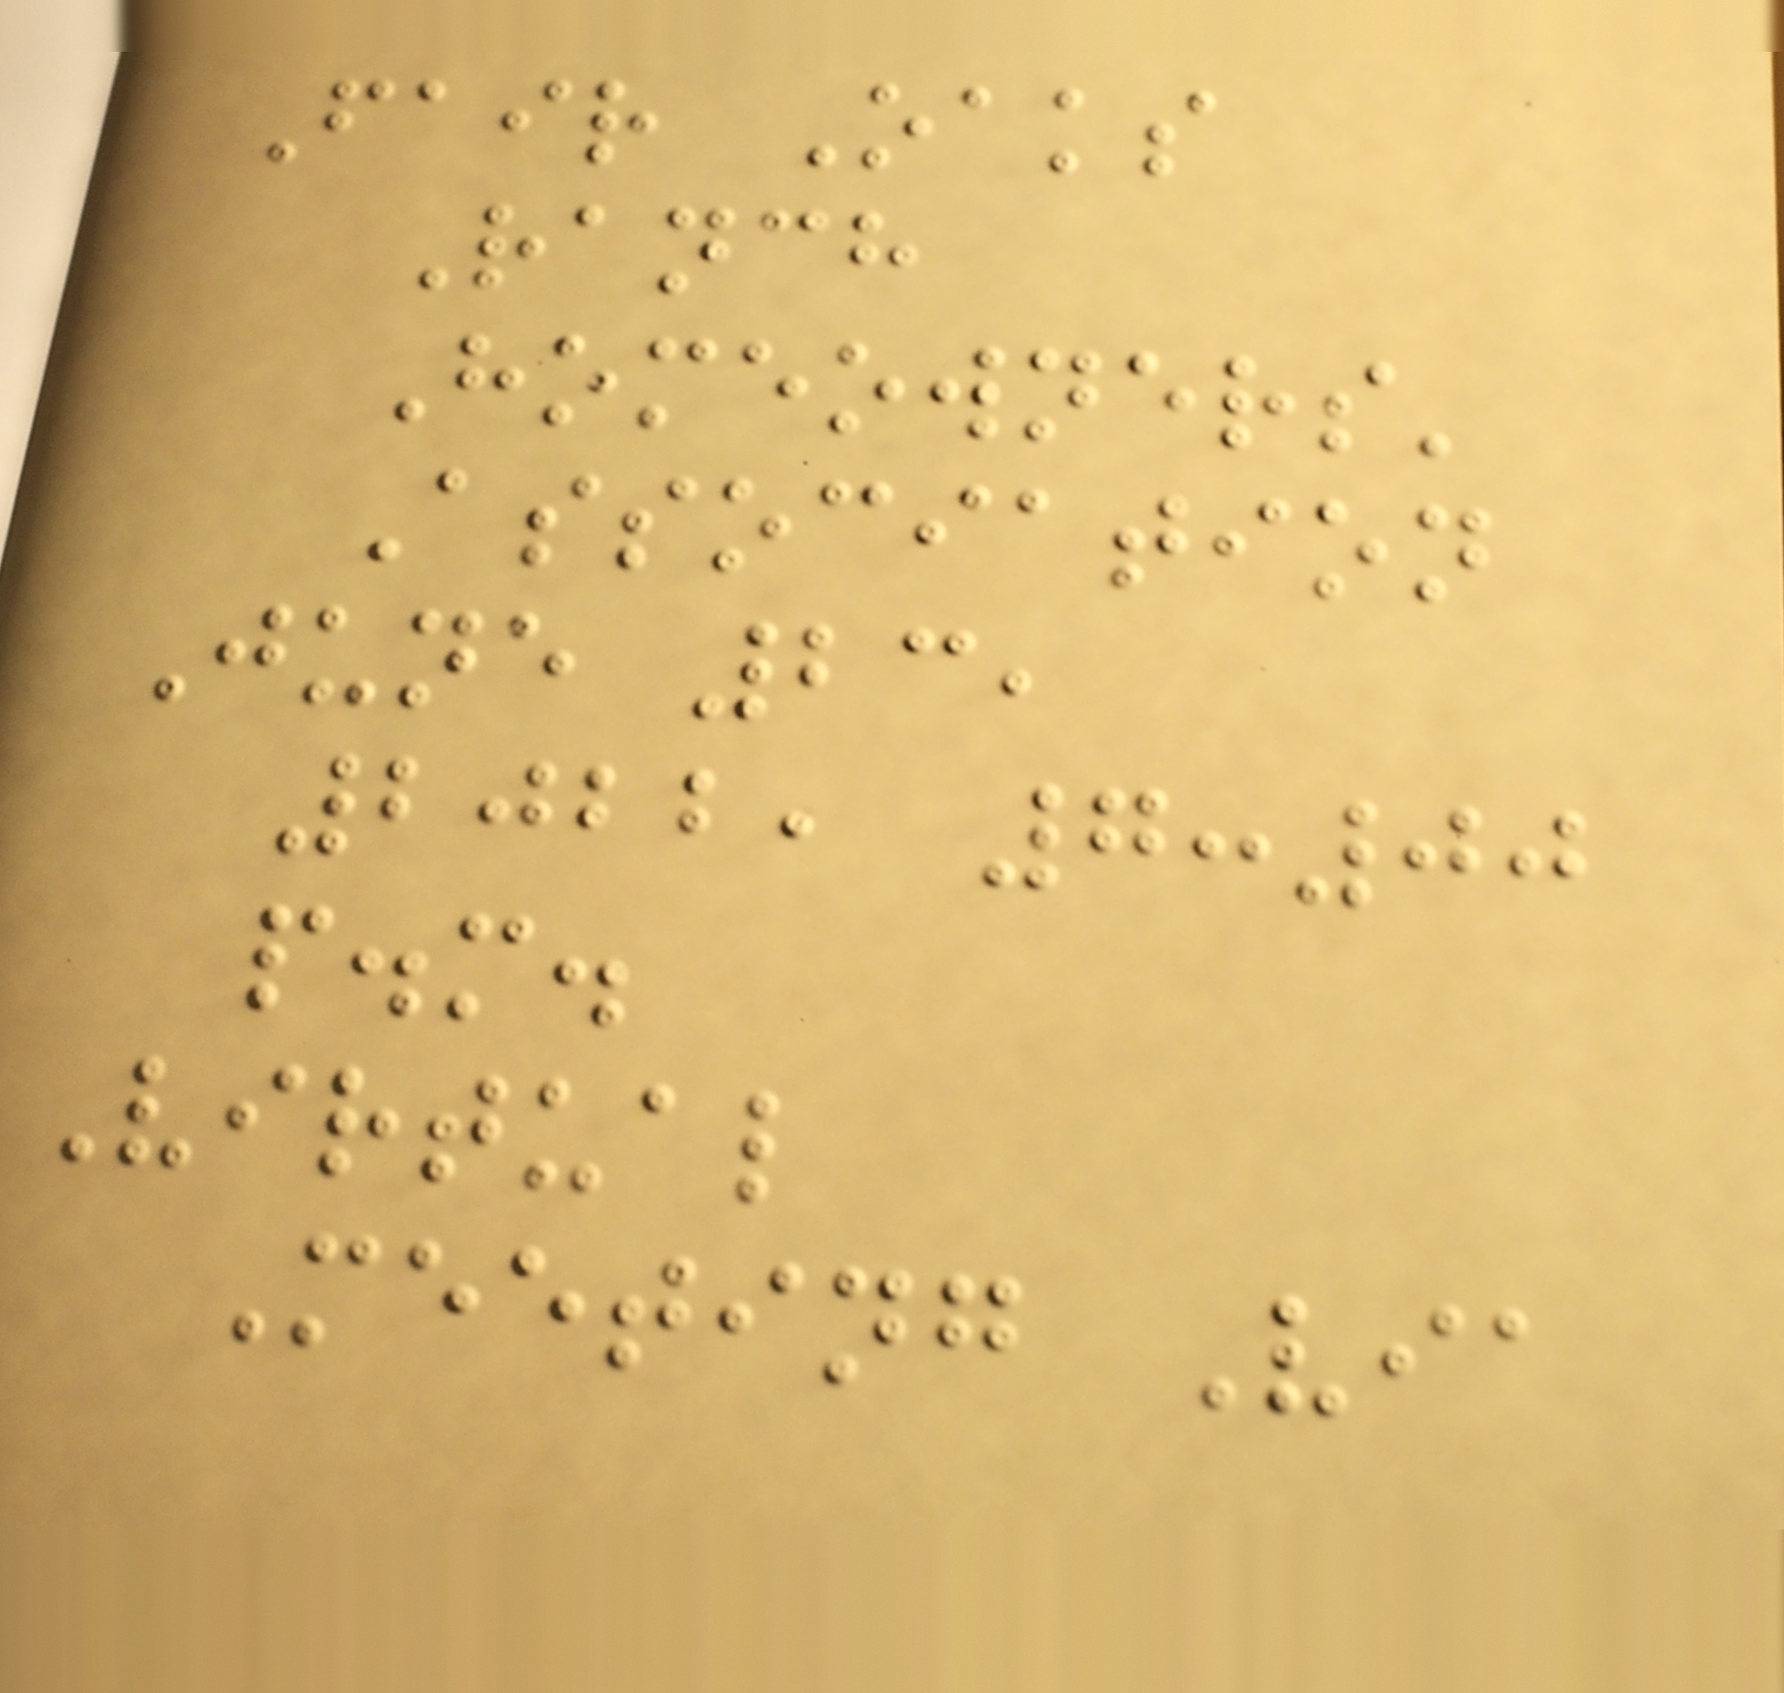Fair Oaks
Ranch
Homeowners'
Association
June 23,
2022, 7:00
p.m.
Virtual
Meeting Via
